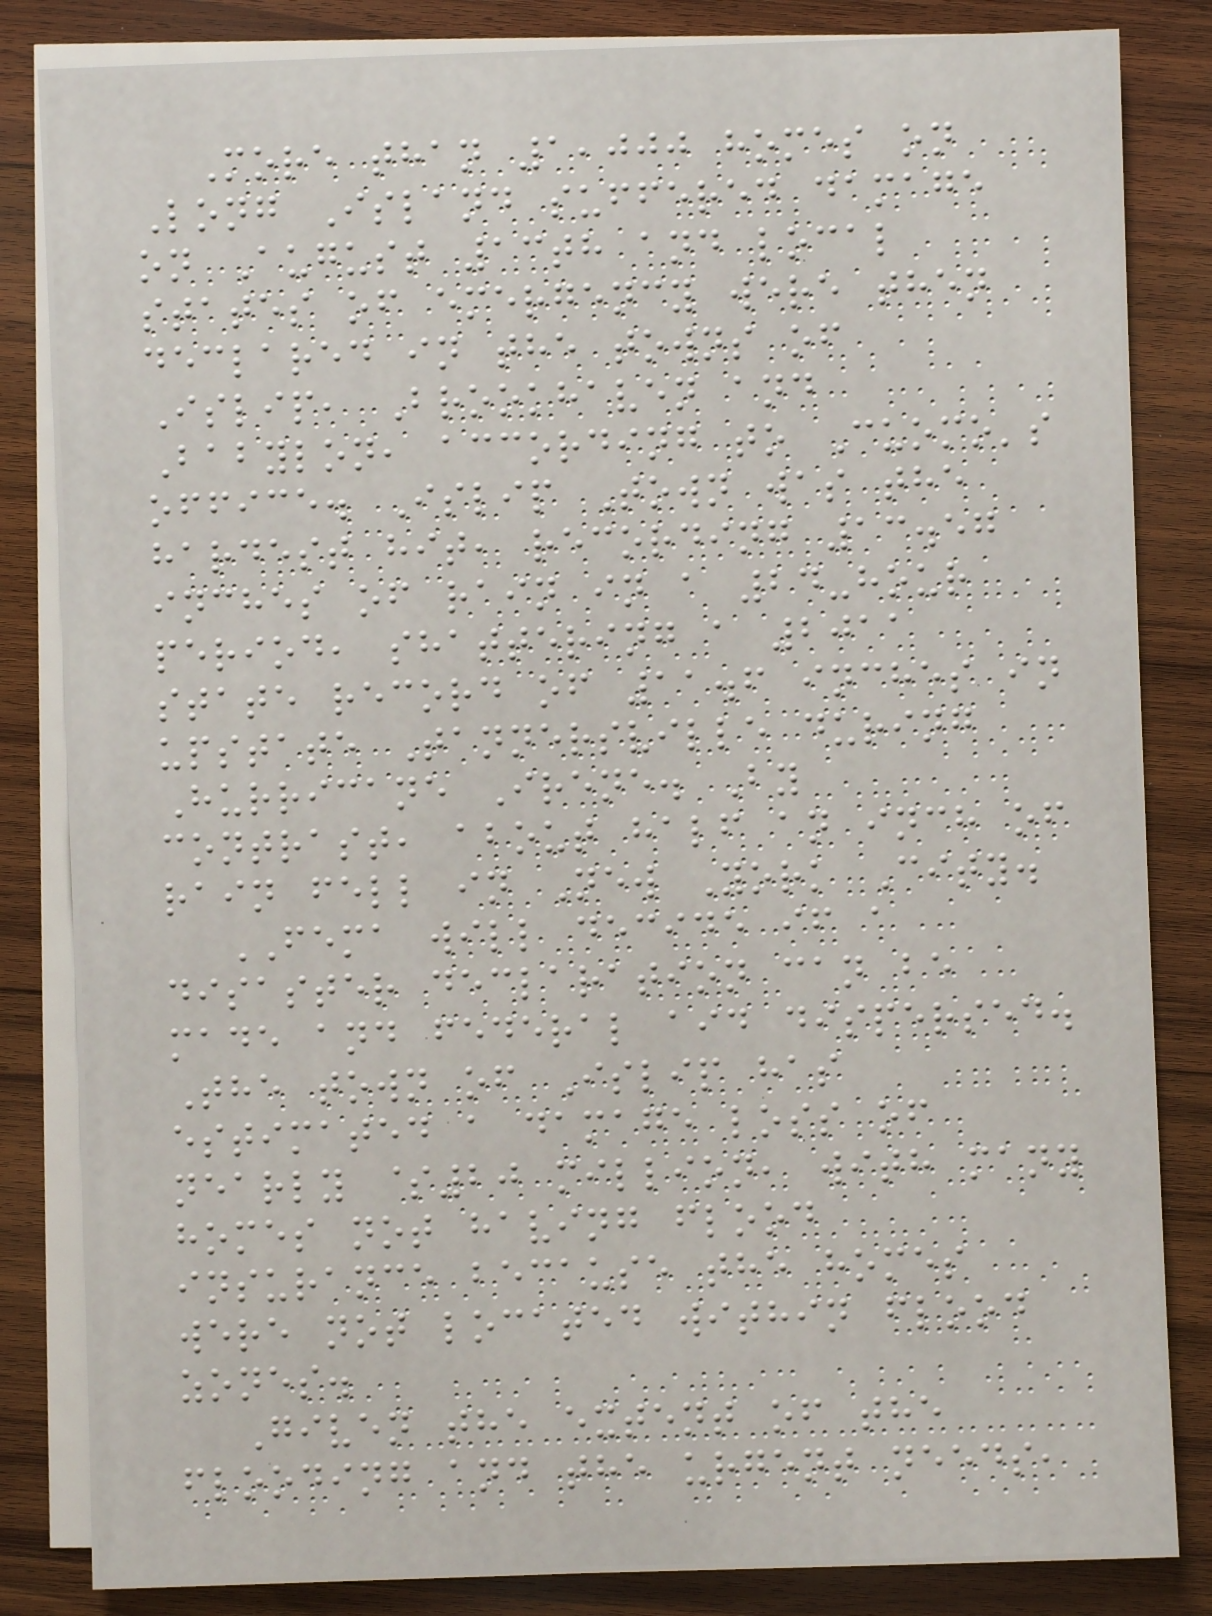More than 1,000 homes on
Long Island suffered damage
on August 13th and local
states of emergency were then
declared in the towns of
Islip, Brookhaven and
Babylon, according to Cuomo's
office. Islip Town was the
hardest hit, recording 13.57
inches of rain in a 24-hour
period, shattering a 2011
state record of 11.6 inches in
upstate Tannersville during
Hurricane Irene. By
contrast, about half an inch of
rain fell in New York City.
FEMA will decide if a
disaster declaration can be
made and federal aid dispersed.
The town of Islip has
estimated a damage loss of
nearly $20 million, with many
homes not having flood
insurance because the homes
were not located within flood
zones.
Given the extent of the
flooding and the urgent needs,
